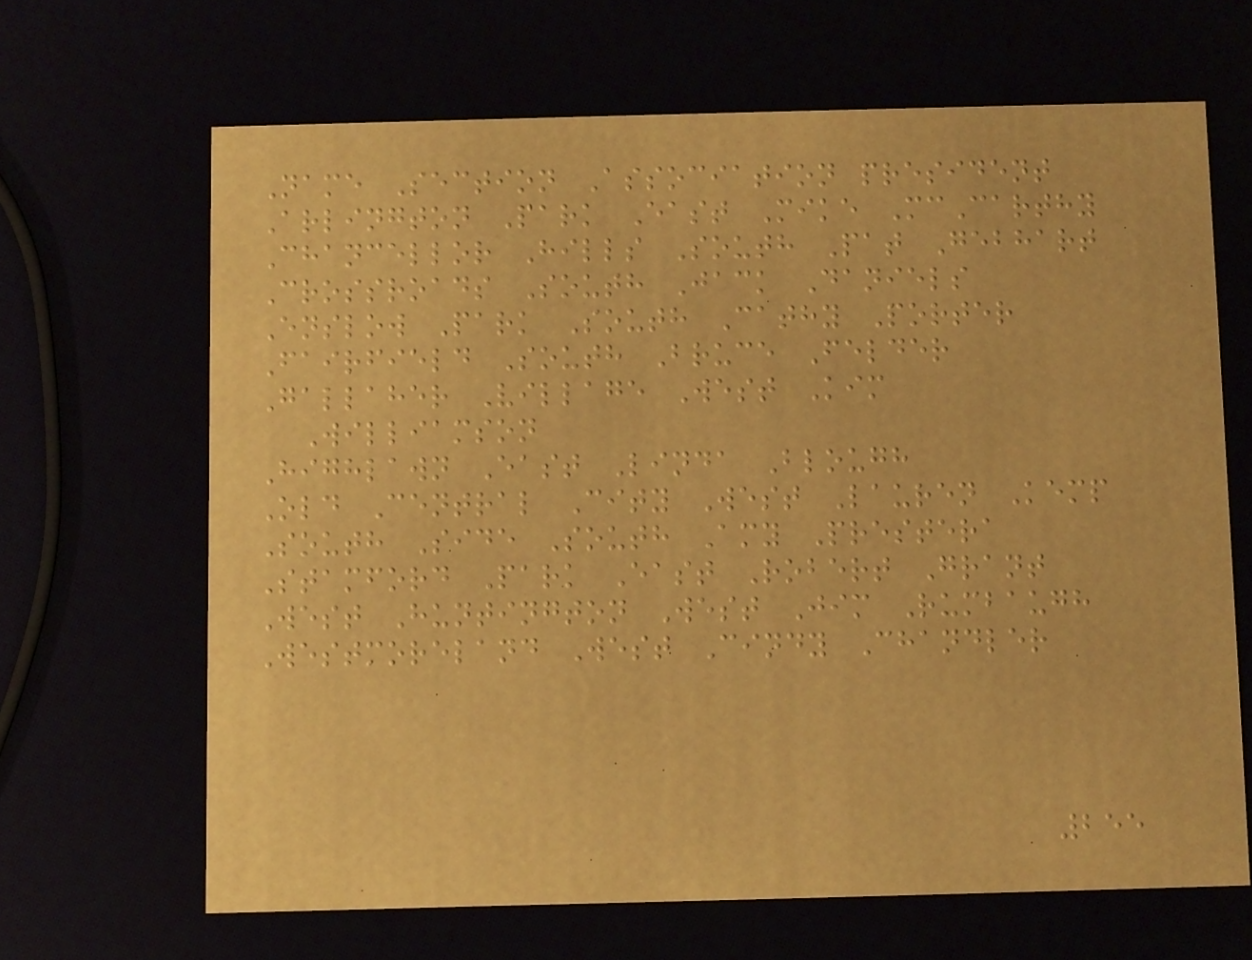Name Section Association president
Arlington Park East Mike McCarthy
Chancellor Hills South Pat Gebhart
Crossroads South Jack Daniels
Enslow Park South Cathy Porter
Fairfield South Bruce Felder
Gallaher Village West Kim
Williamson
Highlawn East Linda Blough
Old Central City West Lauren Kemp
South Side South Amy Prestera
Stamford Park East Robert Grant
West Huntington West Jim Rumbaugh
Westmoreland West Cindy Chandler
255
